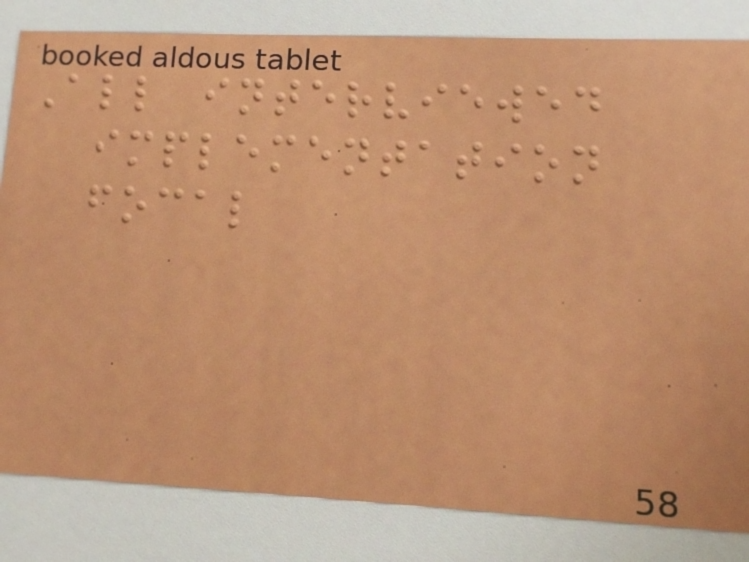All interviewed
implementation
focal
